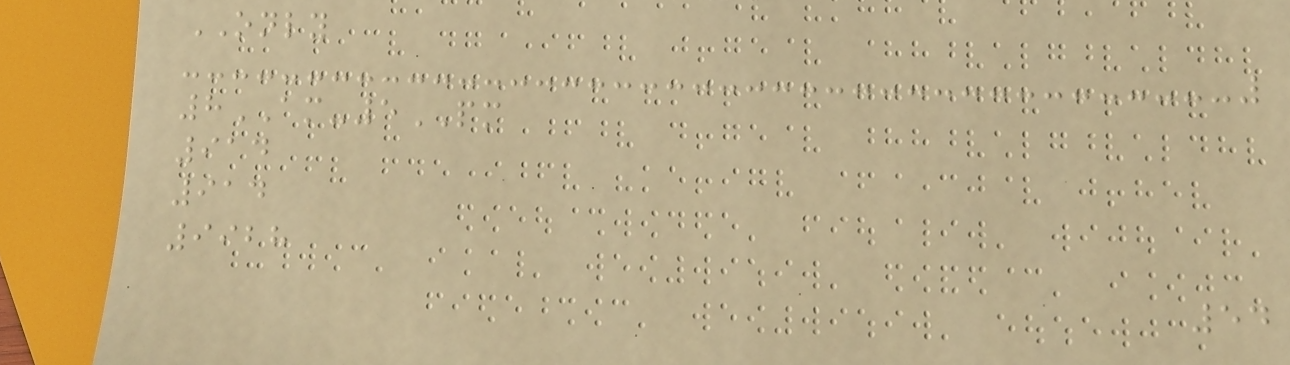ONLY
8AM-5PM
914
914
9928
54
